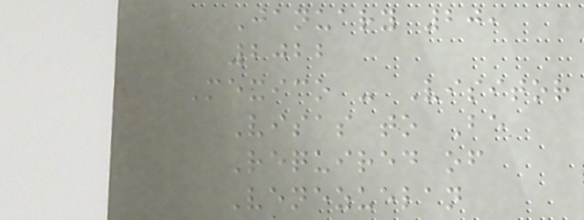January 20,
2022
Mexico - Visitor
Visas to Be
Required of
Venezuelan
